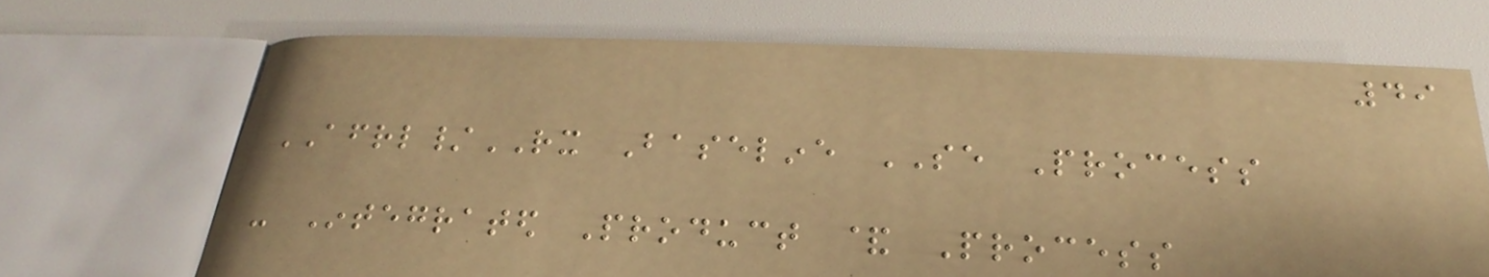49
AFRL/RX Baseline SE Process
- Integrated Product & Process
